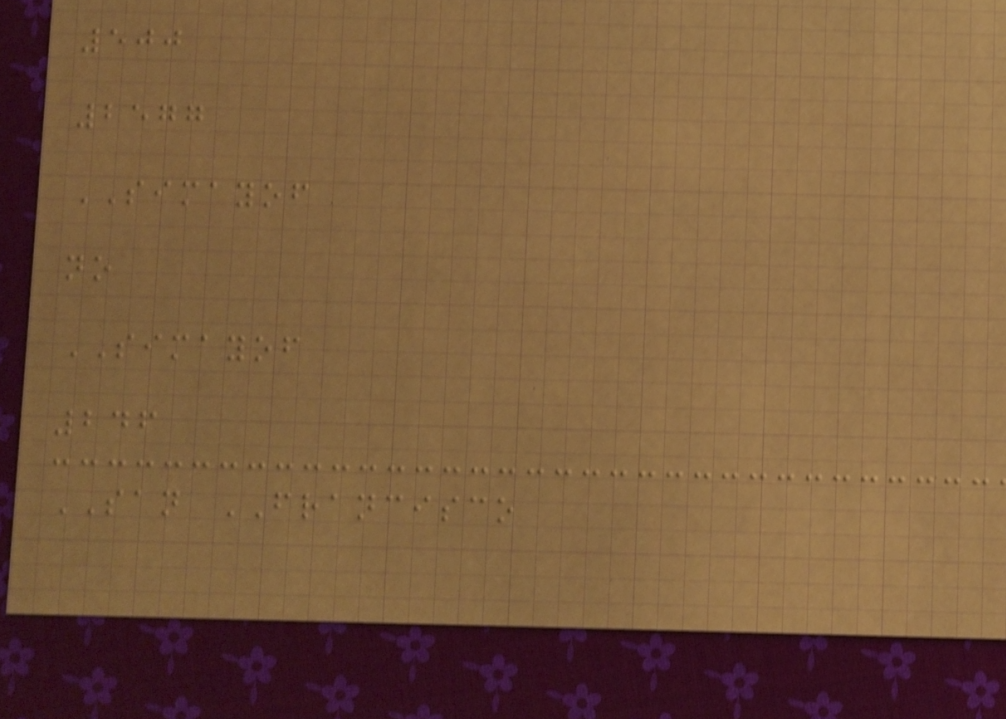500
2577
SIMAYOF
no
SIMAYOF
246
SAN FRANCISCO
